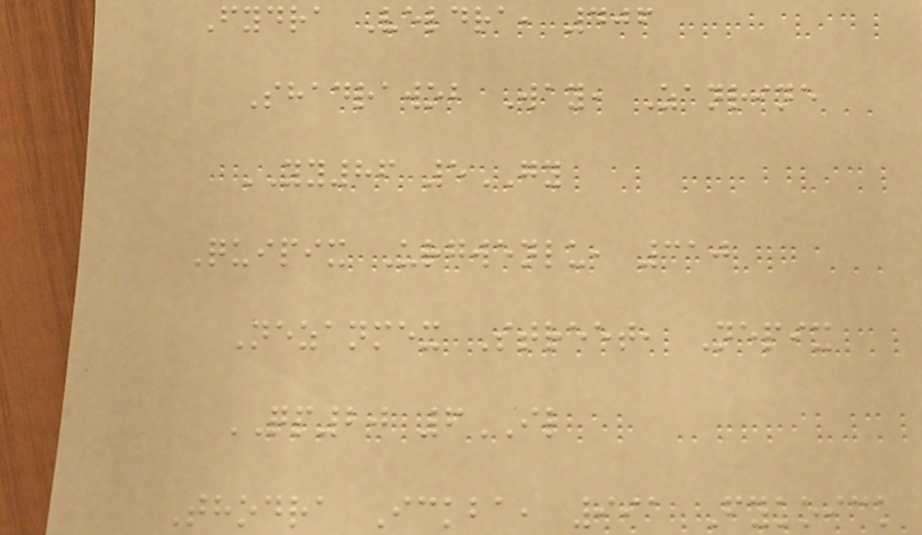Fydra Veldra, 406
Shadrawob Way, Zanrine
YY86 5GY
Quipix Urgwenlu, 310
Nezanmex Street, Nepix
QP20 6IL
Thodra Ickba, 991 Fykoick
